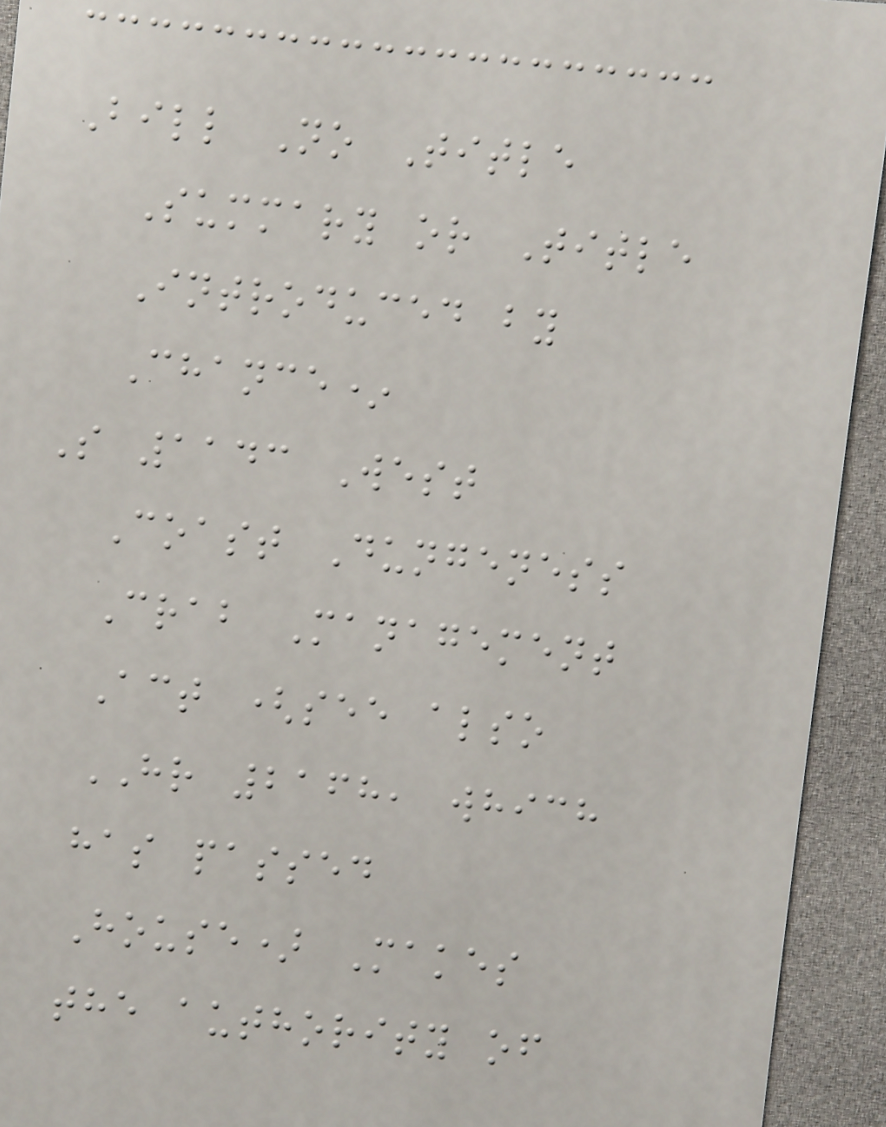Bill No Title
Summary or Title
Introduced by
Chance*
S 1143 West
Coast Dungeness
Crab Management
Act (see also
HR 2168, which
has passed
House) Makes
the authority of
